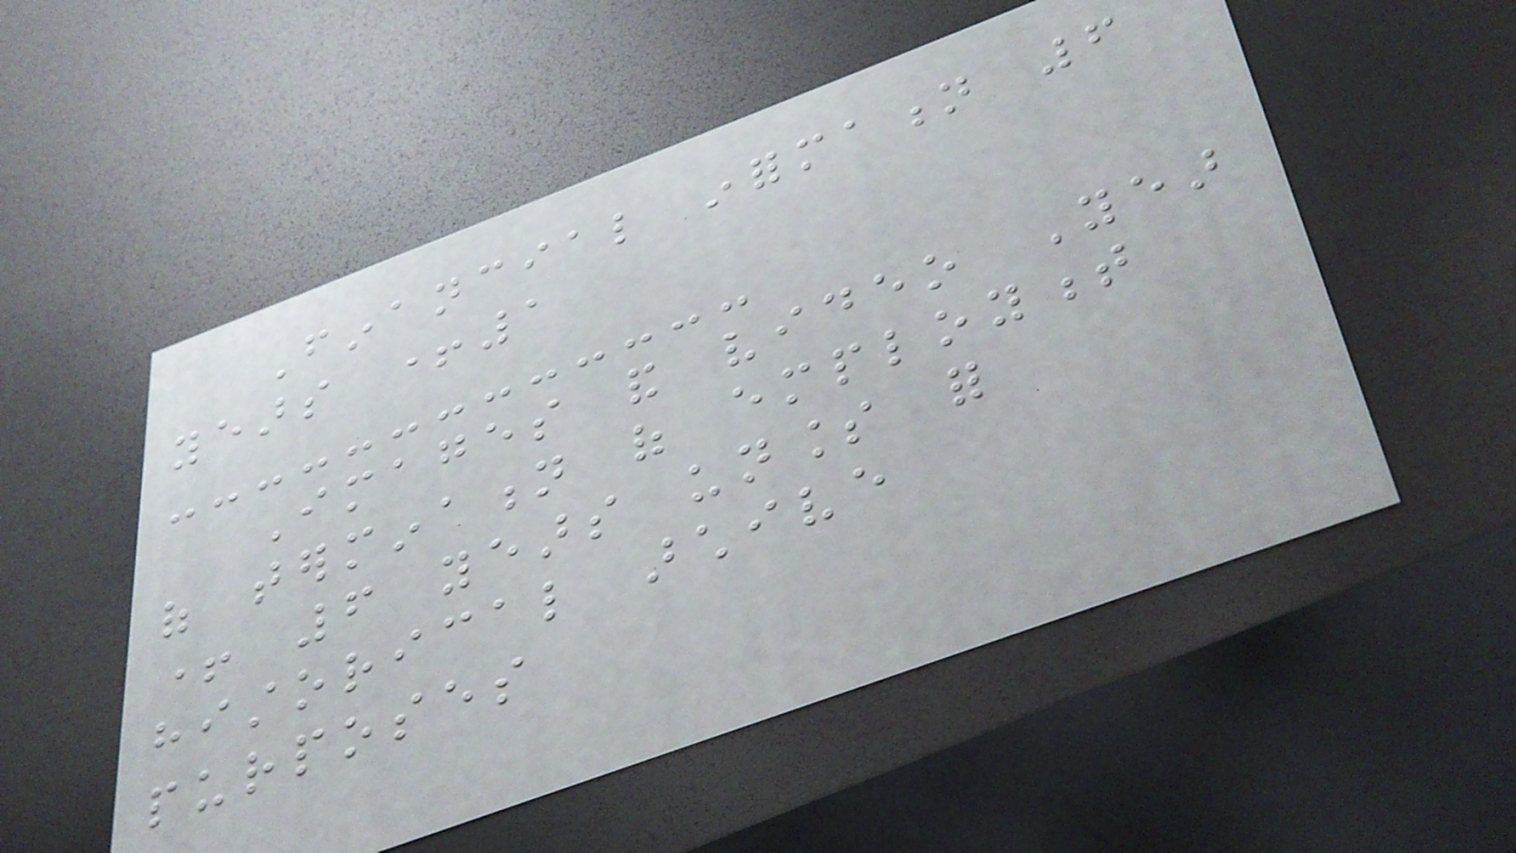Financial information 6
years +1
Images and video Year
of termination of employment
+ 6 years unless for
historical archive
purposes
